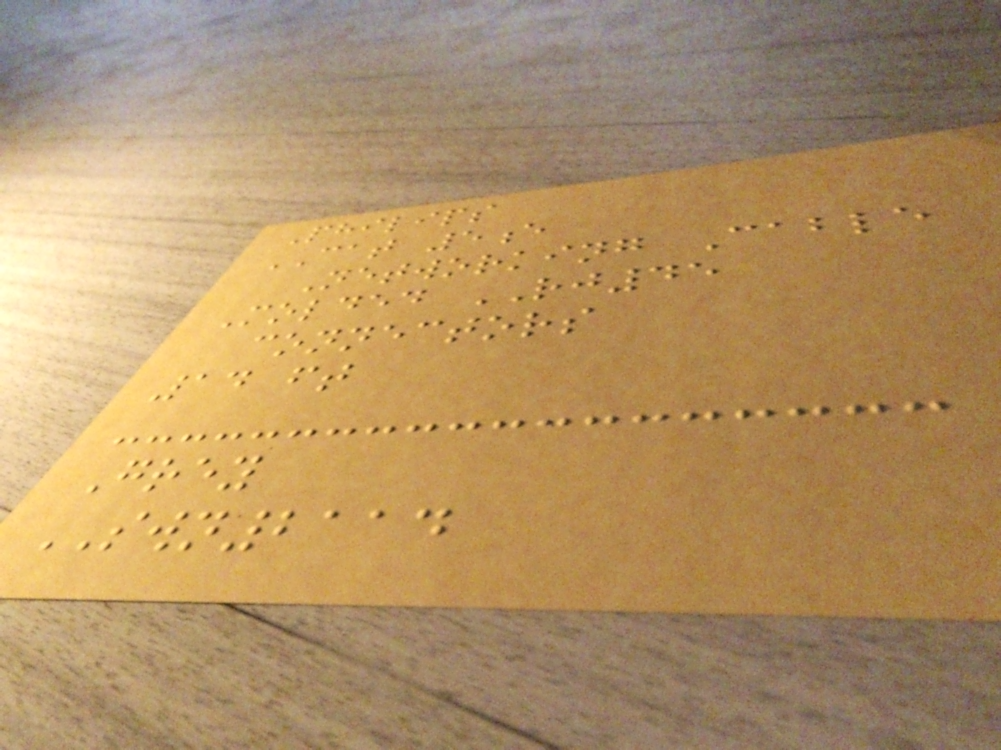Philips
CAT 5e
Networking Cable
Molded RJ45
connectors
14 ft
Grey
SWN2114
